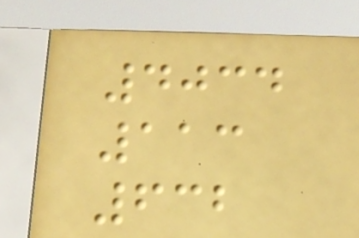4034
113
632
